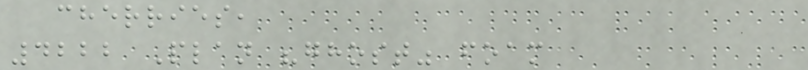cherries,
4222 Plan "ghost" foam
